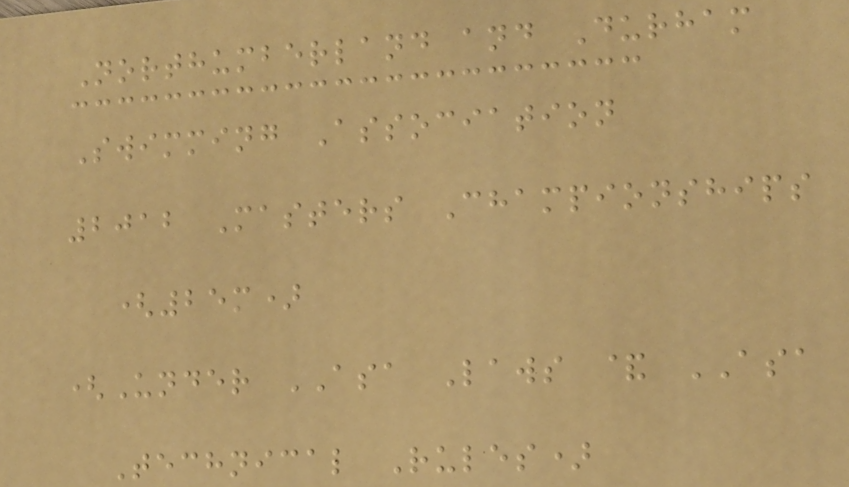Northumberland and Durham
Swimming Association
2012 Masters Championships
(25m)
(Under ASA Laws & ASA
Technical Rules)
